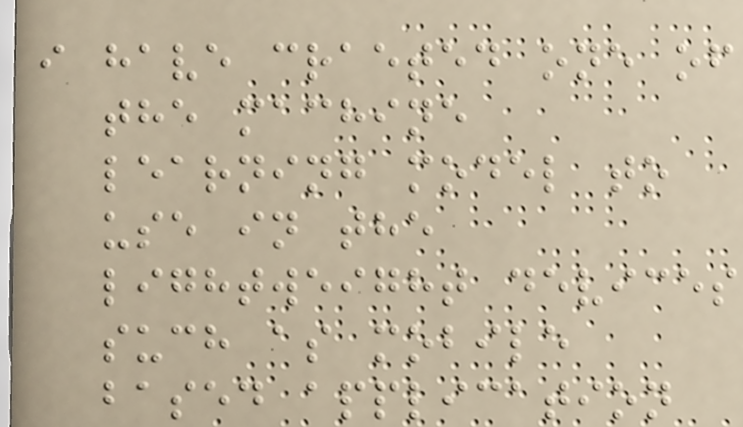i have craeted one of
the machine
learning model to
use in the
lightweight devices
such as mobile
based application
